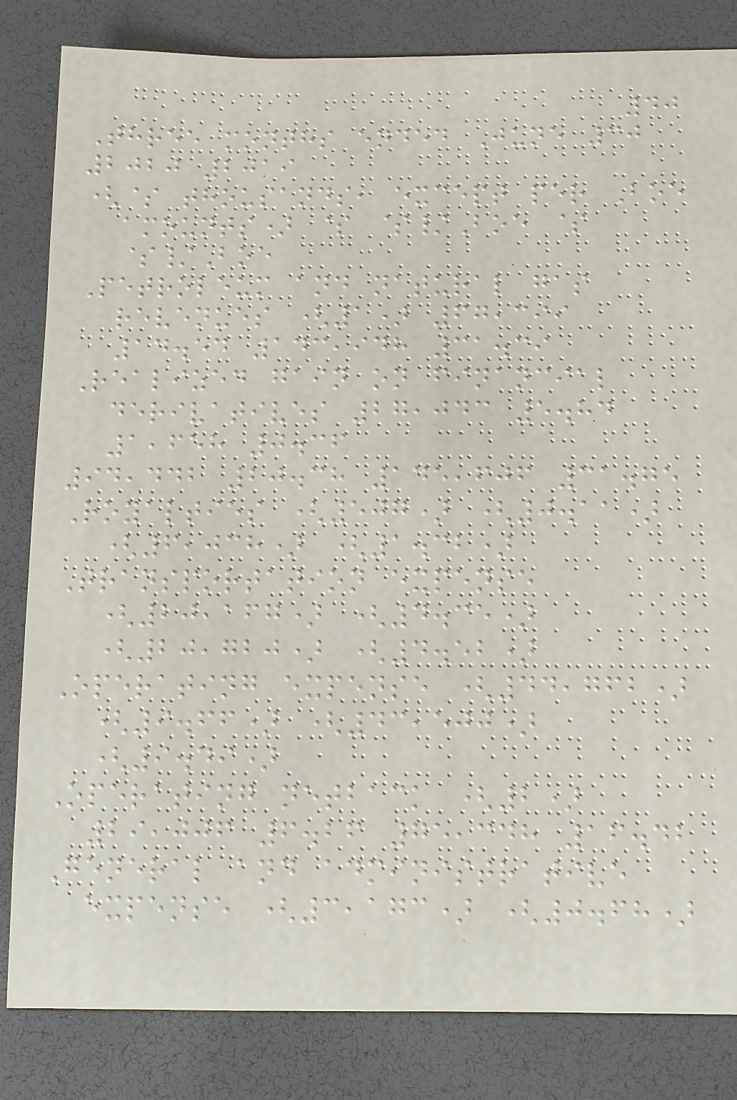40
Three months ended June 30
2020 2019
($ thousands, except per Boe
amounts) $ $/Boe $
$/Boe
Petroleum and natural gas
revenues (1) 67,399
14.54 143,948 31.39
Realized gain on financial
derivatives 27,043 5.84
1,658 0.36
94,442 20.38 145,606 31.75
Royalties (507) (0.11)
(6,038) (1.32)
Transportation expense
(20,167) (4.35)
(20,720) (4.52)
Operating expense (44,762)
(9.66) (43,500)
(9.49)
Operating netback (2)
29,006 6.26 75,348 16.42
General and administrative
expense (3,173) (0.68)
